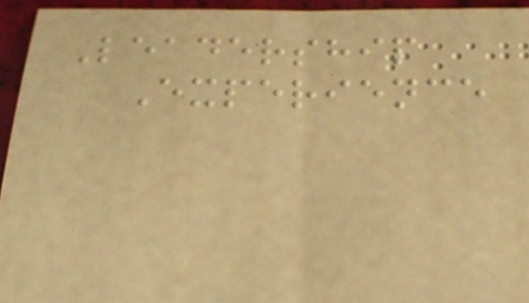Leadership
Experience
